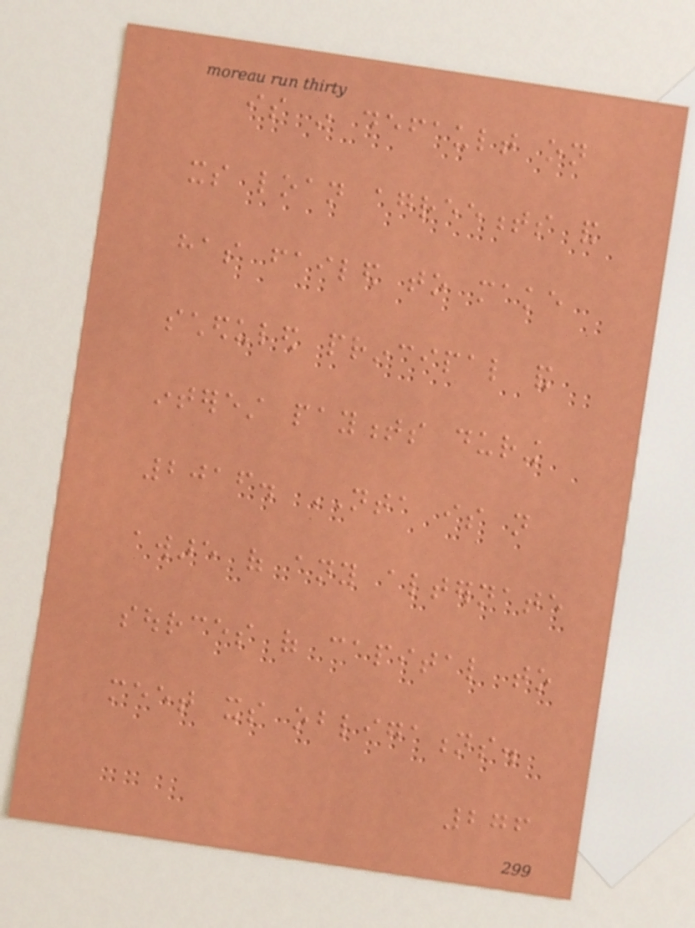is in default on
its loan agreements and
has failed to make
scheduled principal and
interest payments during
2016. NTA is not
aware of any alternate
sources of capital to
meet its obligations.
276
